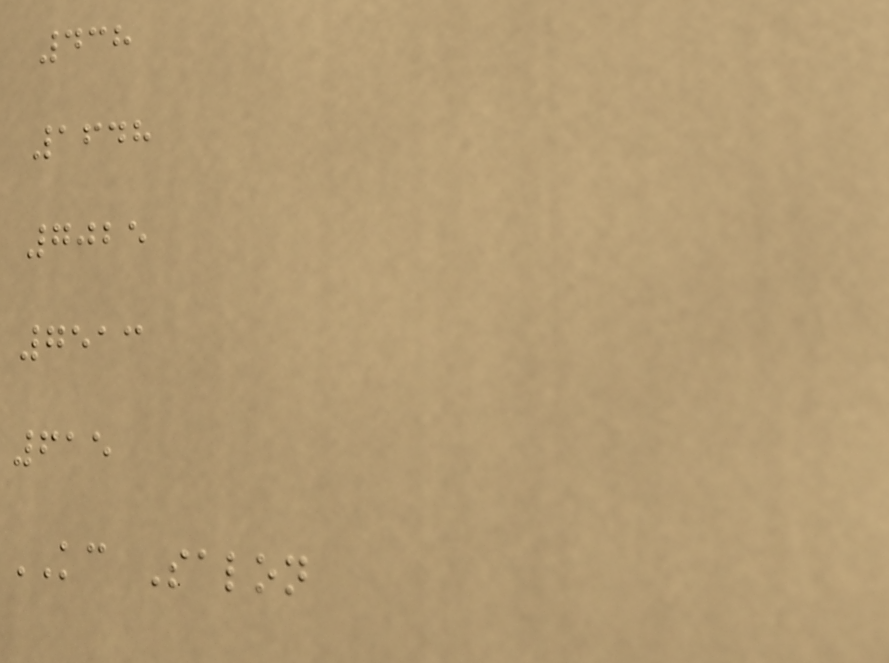438
1648
7025
7513
615
KC Salon
